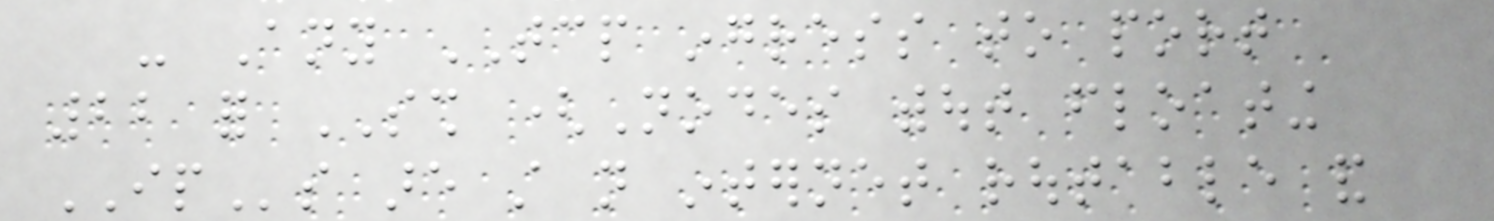- Any TCP ingress to port
22 for SSH (Nodes without floating
IPs are still not internet routable and
